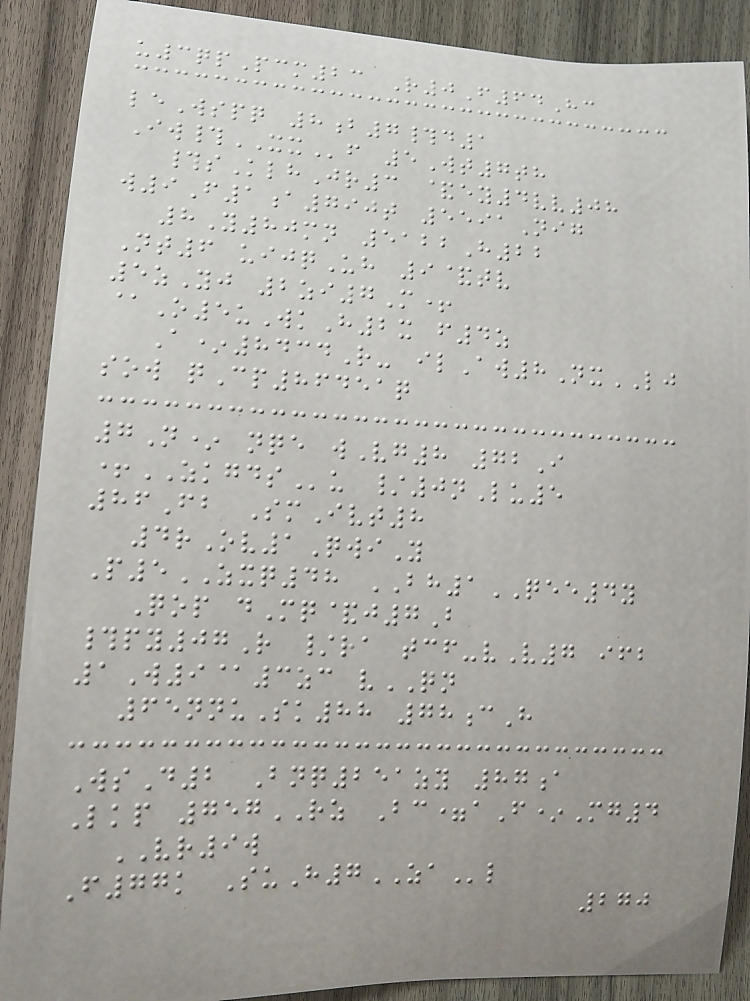u3qpPcm23 R0F64Hc
leWspq 8b7#d1
Iw#XXf 5Wt7th
#sKlhJr3 &ey4vv08
w9F1a790t 5591Nig
8Y80mn 5122H22
Nt6 uijqUh 9&tv
5zYj 2zi7M+
@O5uWkH2x f4z
A*8434R- ilAw8NxLJ
sow qCp86451q
7N* nqe wVg8 72I
+ZKGDSu /0nLu5
86Fb SmIvt8
4rOv1QwiY
P5ZXQ48 BH1QEE4y
Qop dMq&j7B
#py07R /ra tcf-vV7 ifb
1W9@3zc vQN
65nnuSk88 78cH
WsD2 Bnq251zy 87a
Lkp 757RZ Bc=aF*Mg4
VR9w
F77k SuH7ZAl
270
